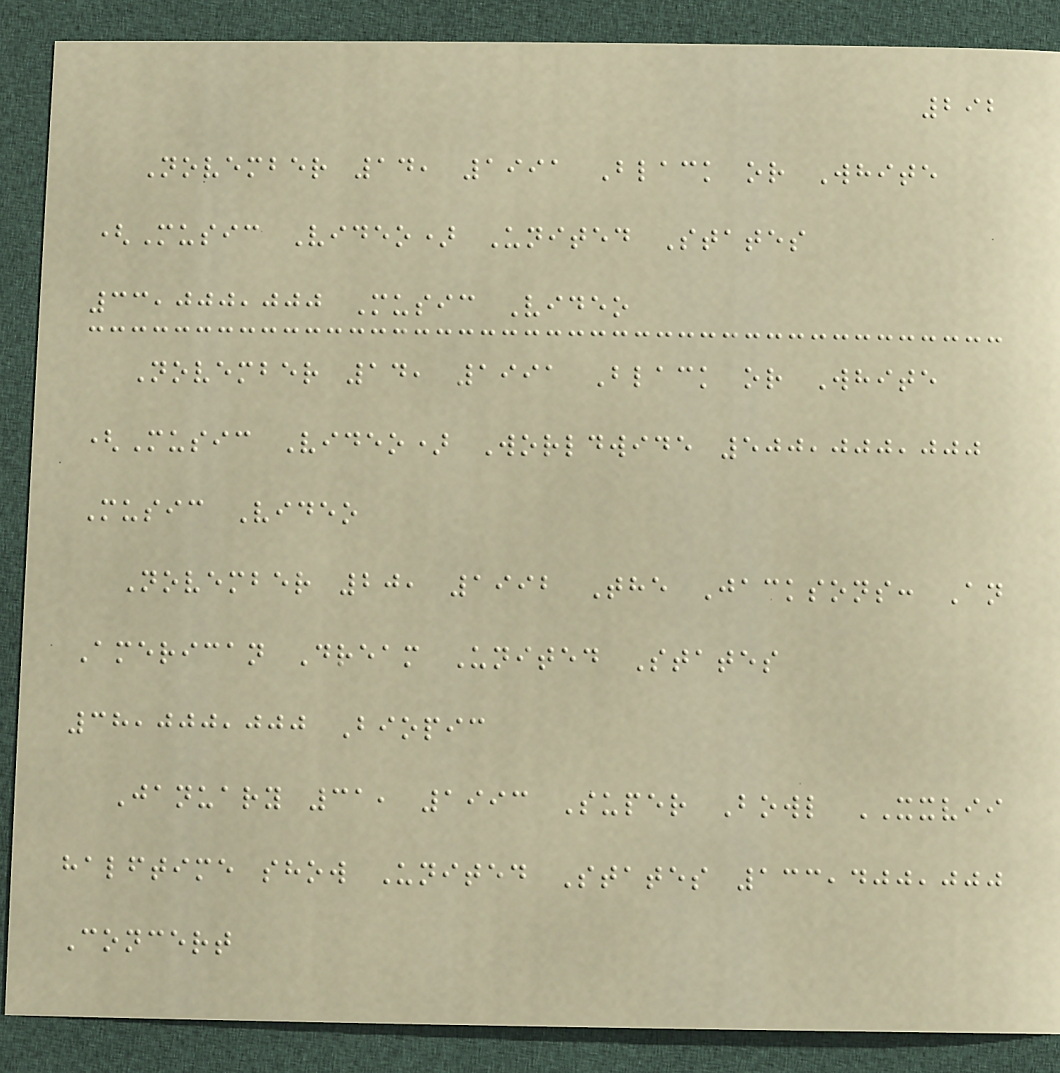292
November 14, 1991 Black or White
(Music Video) United States
33,000,000 Music Video
November 14, 1991 Black or White
(Music Video) Worldwide 500,000,000
Music Video
November 20, 1992 The Jacksons: An
American Dream United States
38,000,000 Biopic
January 31, 1993 Super Bowl XXVII
halftime show United States 133,400,000
Concert
